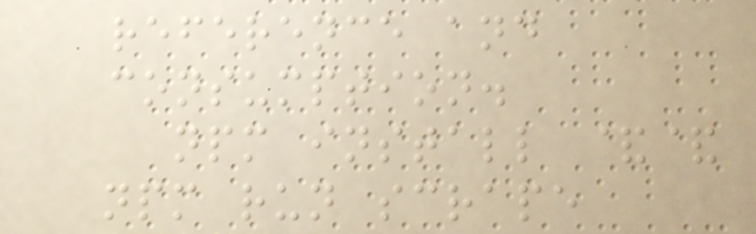reference and
consumption.
npm install &&
npm run scrape
